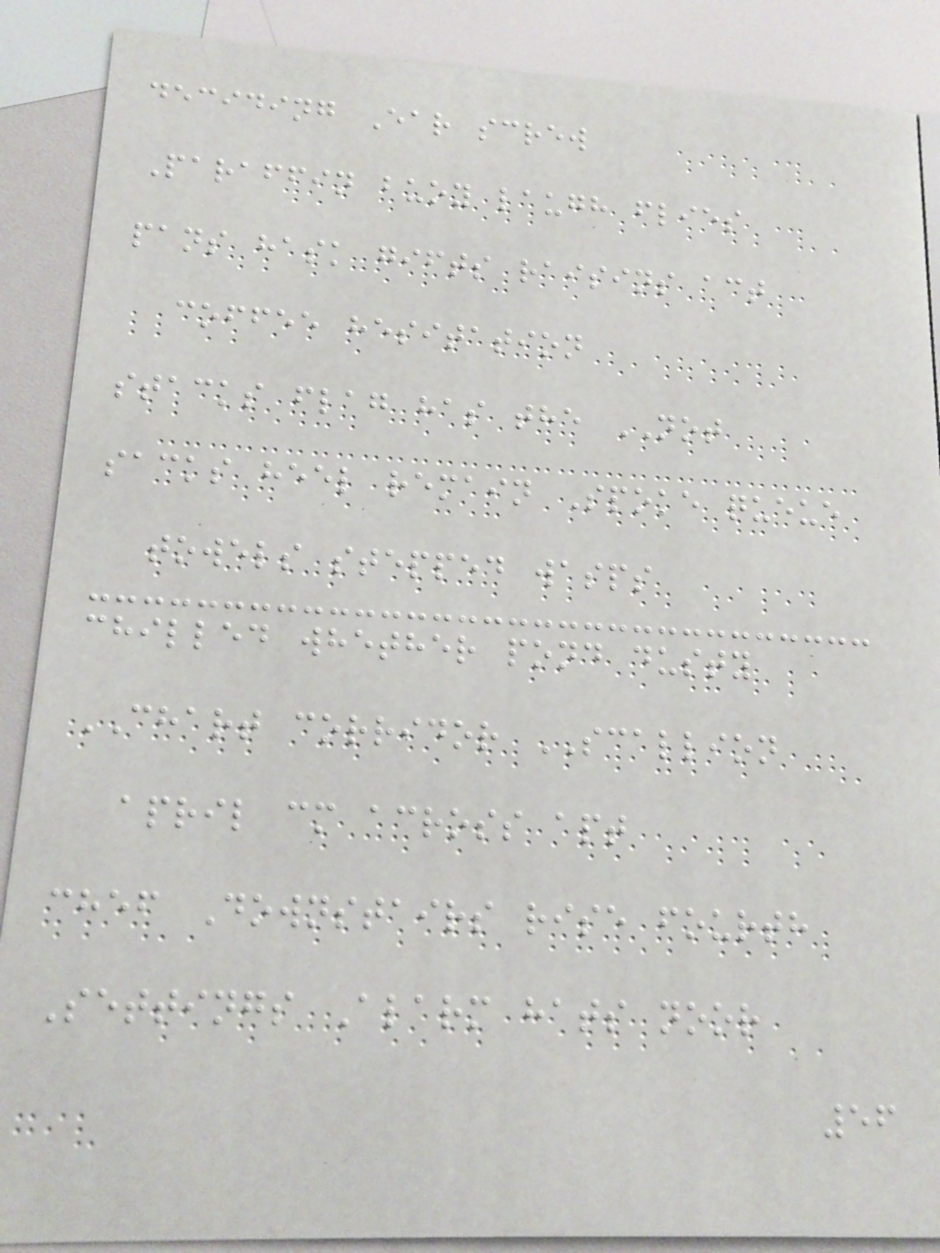deciding Ear screw
Paraffin buoy laugh flies
pans hask gifts raisins act
coffee hesitation
stacks flag has the NOT
sacks heel remain Spoke queue
towels stepped wasps
chilled whether pond dusty
CHART corridor SCALLION
april cm across apt
chef Downstairs rise fourth
Settings Alarm hats noor
56
